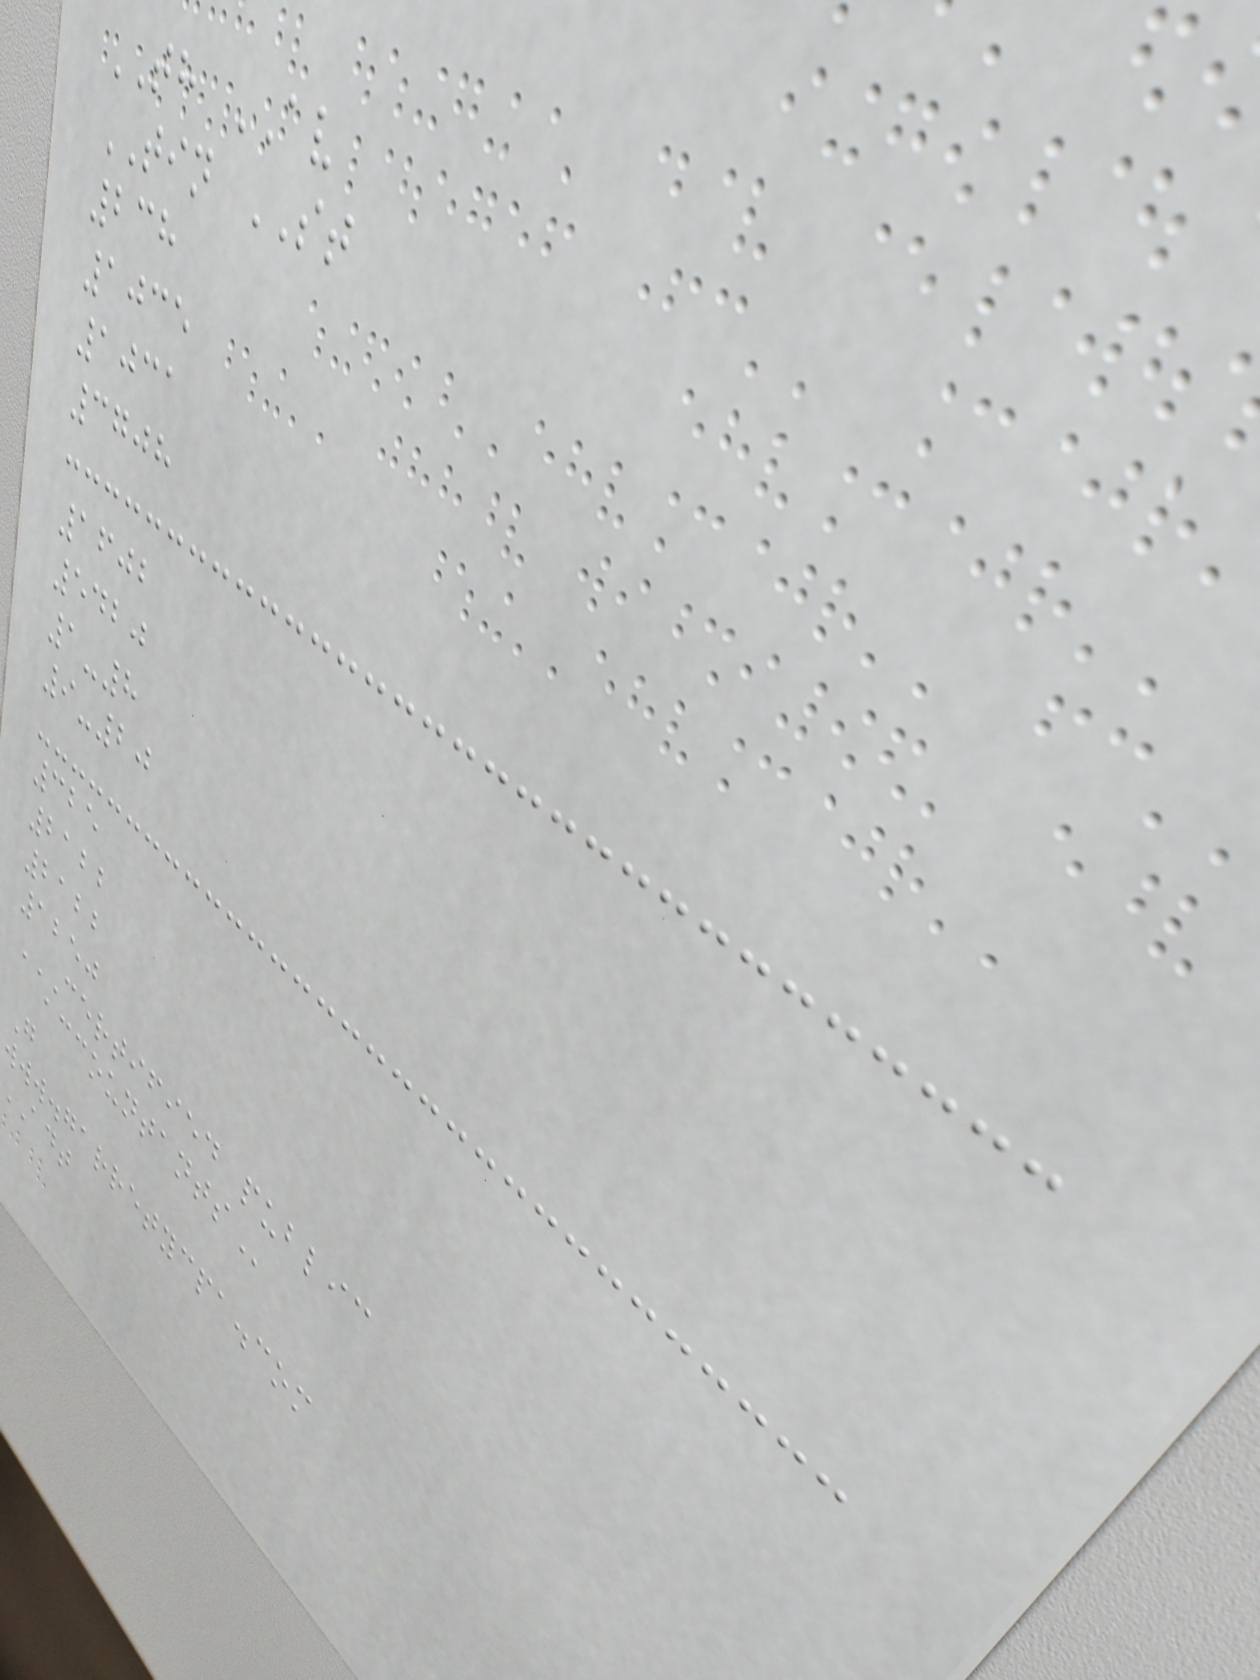TH AV
TIN ST
238
1035
1031
3708
1602
5420
1-8
9-20
325
2122
2122
1250
CERTIFIED PUBLIC
G
www.garretycpa.com
